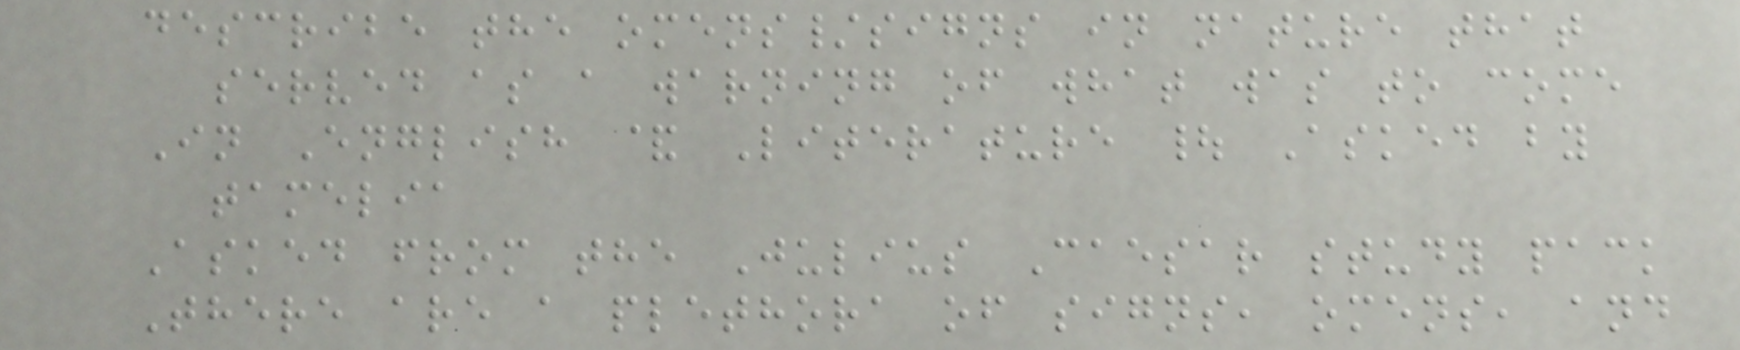describe the omens/signs in nature that
served as a warning of what was to come
In English & Literature | Asked by
tamelia
Asked from the Julius Caesar study pack
There are a plethora of signs, omens, and
